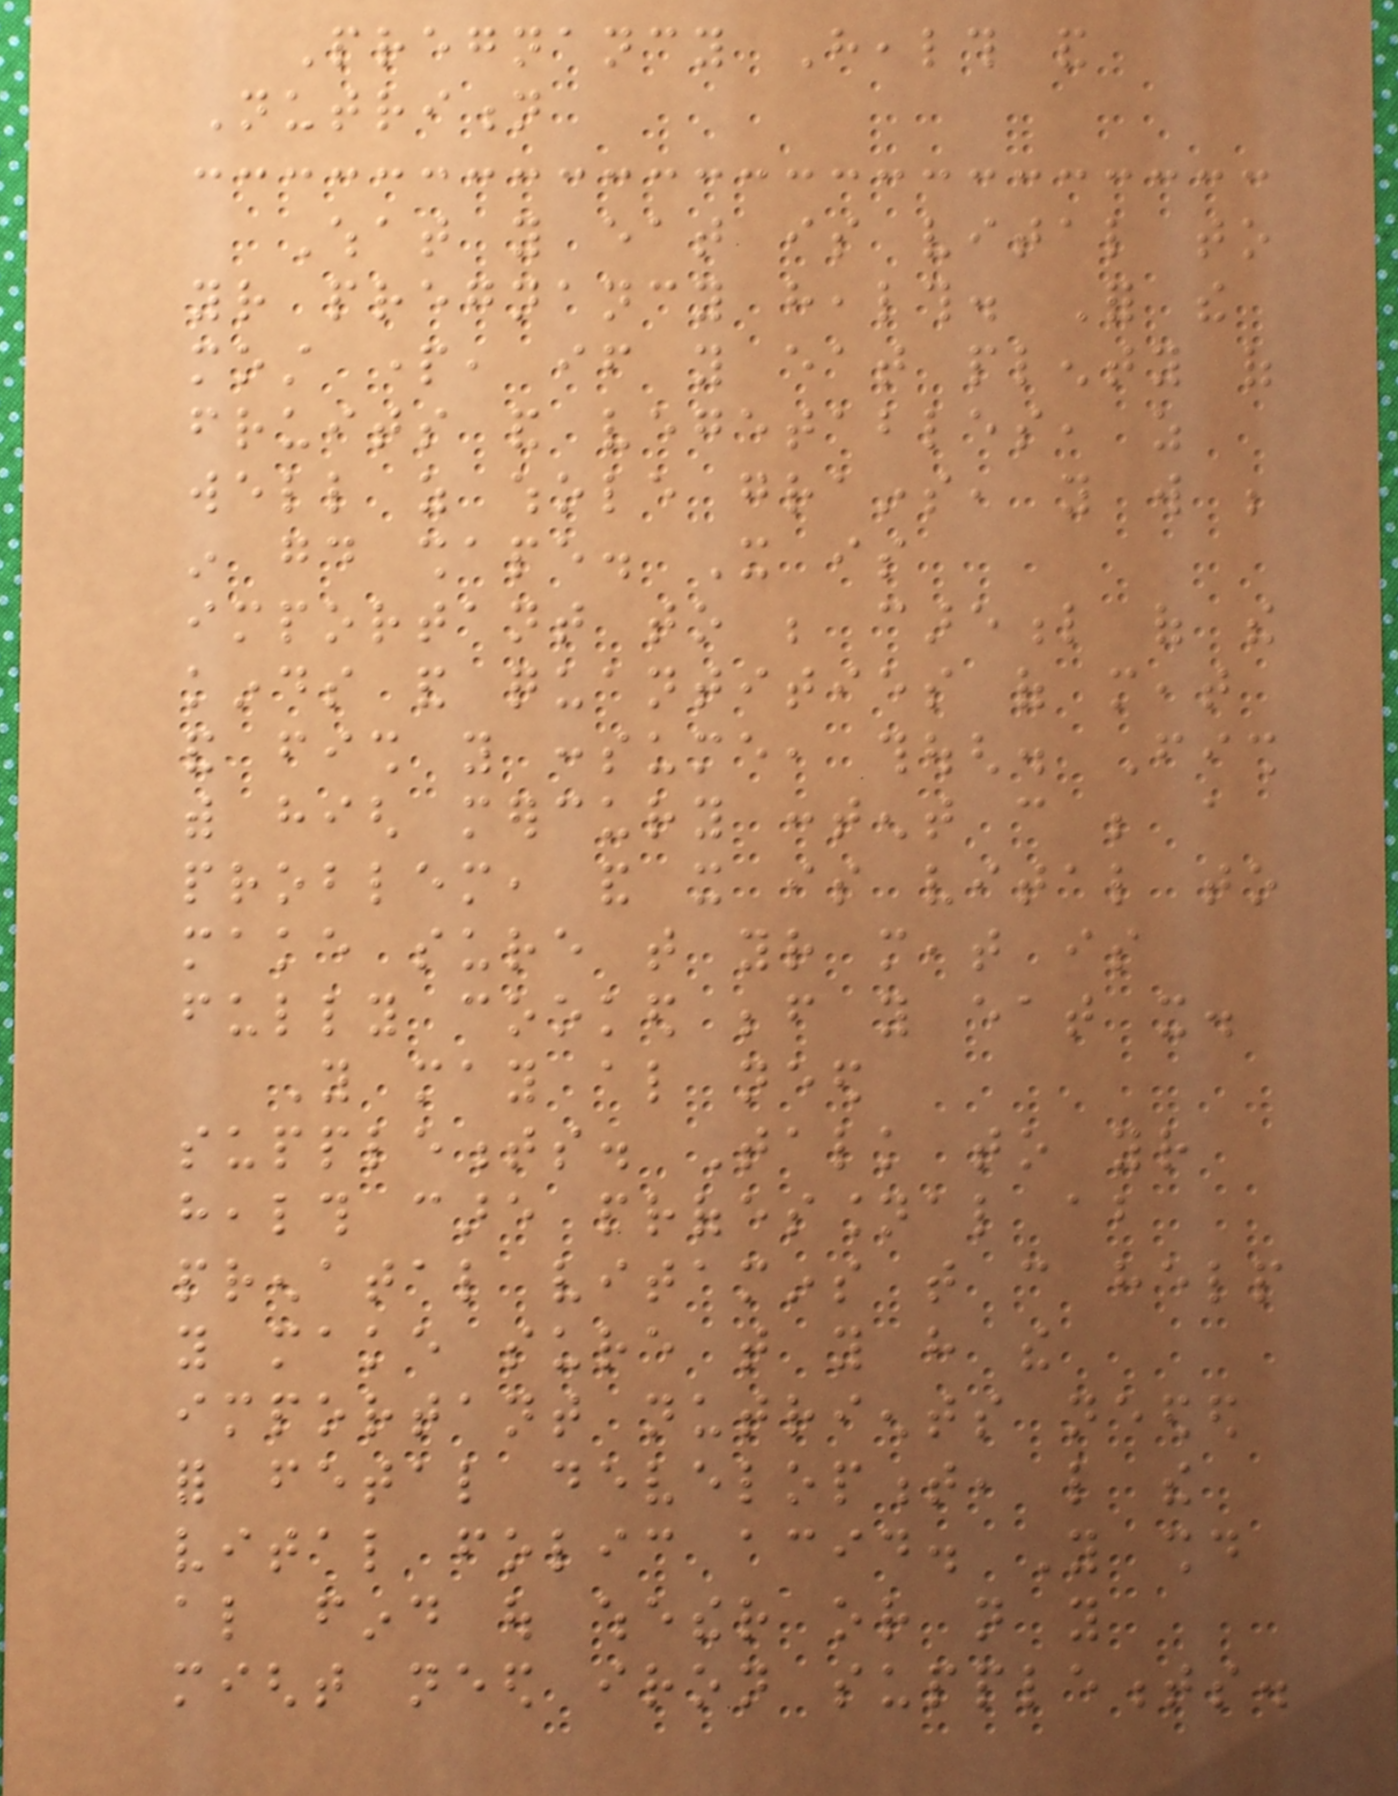Pregnancy Health and
Nutrition
What you eat is vital to
your pregnancy health. For the
most part, if you eat plenty of
fruits and vegetables, as
well as whole grains, you will be
in good shape. It is
important to be careful of the
kinds and quantities of meat
and fish you consume, though. Fish
with high mercury content can be a
problem, and it is vital to
make sure that your meat is
fully cooked before you eat it.
You may also need
supplements. Talk to your
health care professional about
prenatal vitamins that can help
you make sure that you have the
important nutrients needed
for fetal development, like the
vital folic acid. You should
also find out whether or not you
might need iron supplements.
